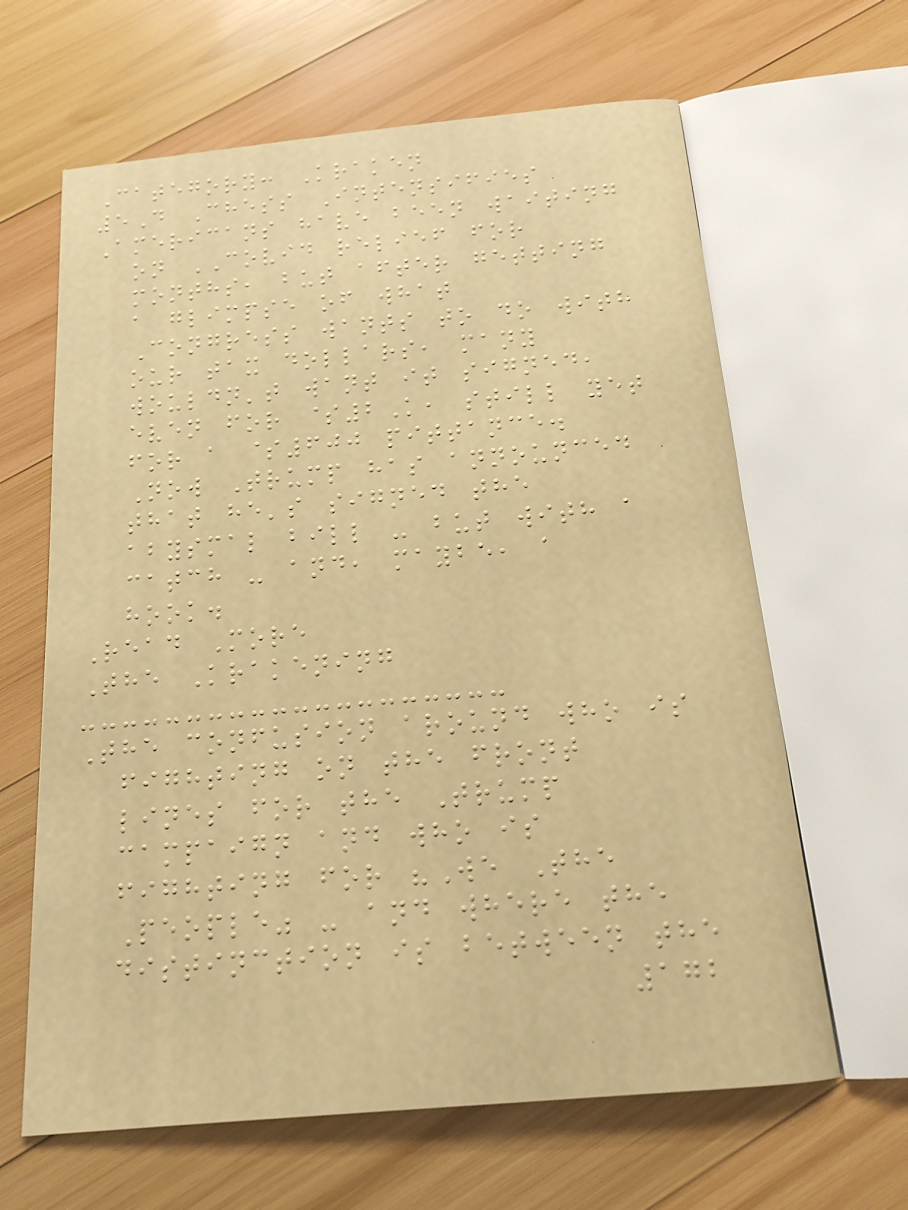Category: Kraken
5D Chess Intensifies
Americans have been waiting
on COVID relief for
months, but after getting
a glimpse of what
Congress wants to do with
our tax dollars, many
wouldn't want it signed,
even for $2K, still yet
for a $600 pittance.
Now Trump has announced
that he's signed the
abysmal bill - but with a
catch - and, maybe, a
hook.
Read More
The Krakening
The confusion around who is
fighting on the front
lines for the Trump
campaign and who is
fighting for "We The
People" - and where the
distinction is between the
172
